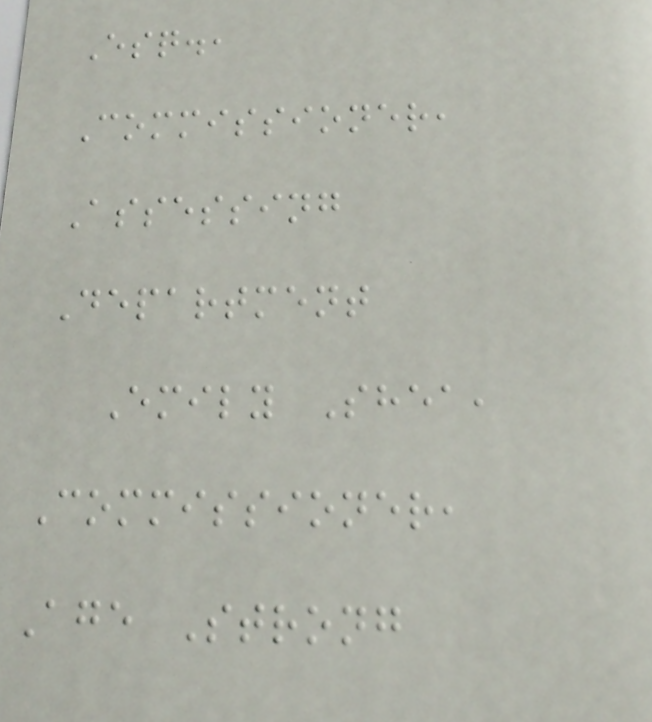Esq.,
Commissioner,
Assessing
Department
Emily Shea,
Commissioner,
Age Strong
